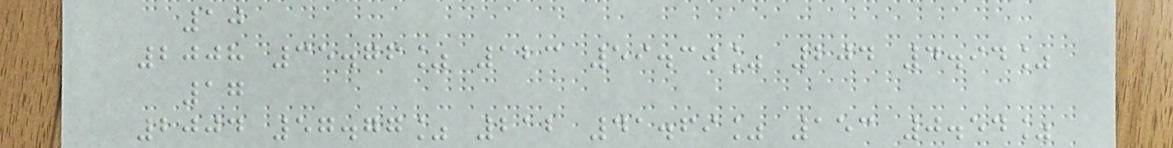10
2008 35.76% 123 59.30% 204 4.94%
17
2004 57.77% 212 41.69% 153 0.54%
